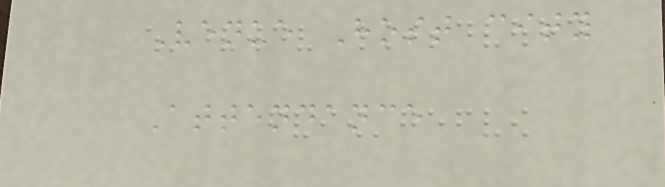Venue Host city
Attendance
